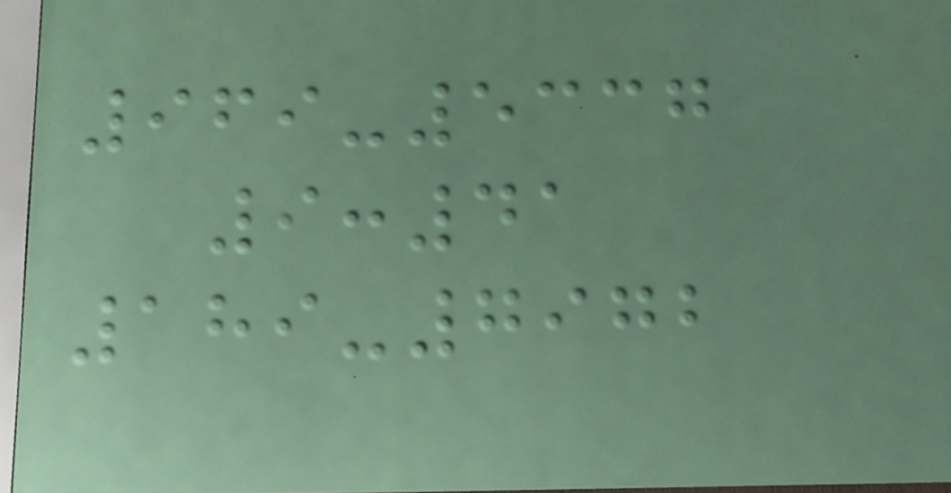969-5337
9:41
189-7972
